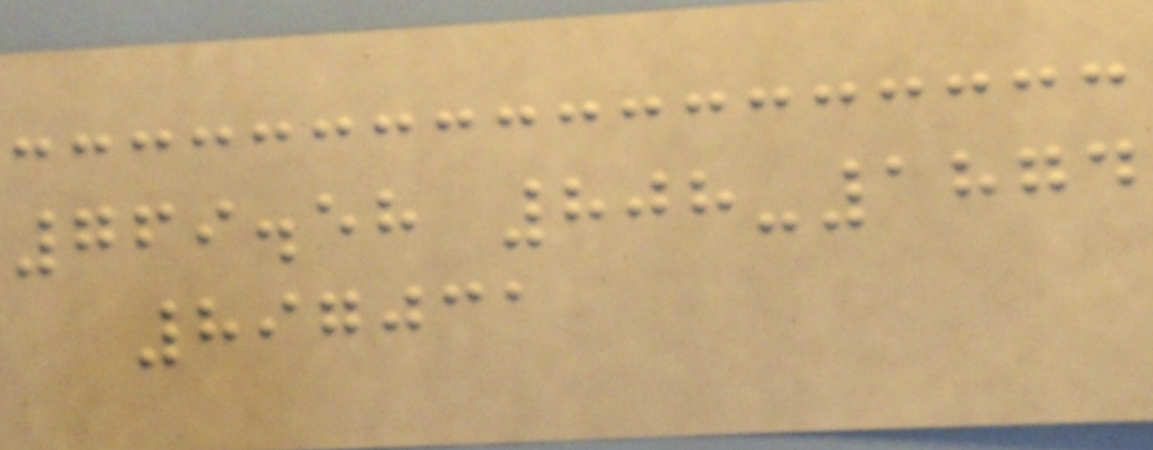769.58 808-1874
897031
